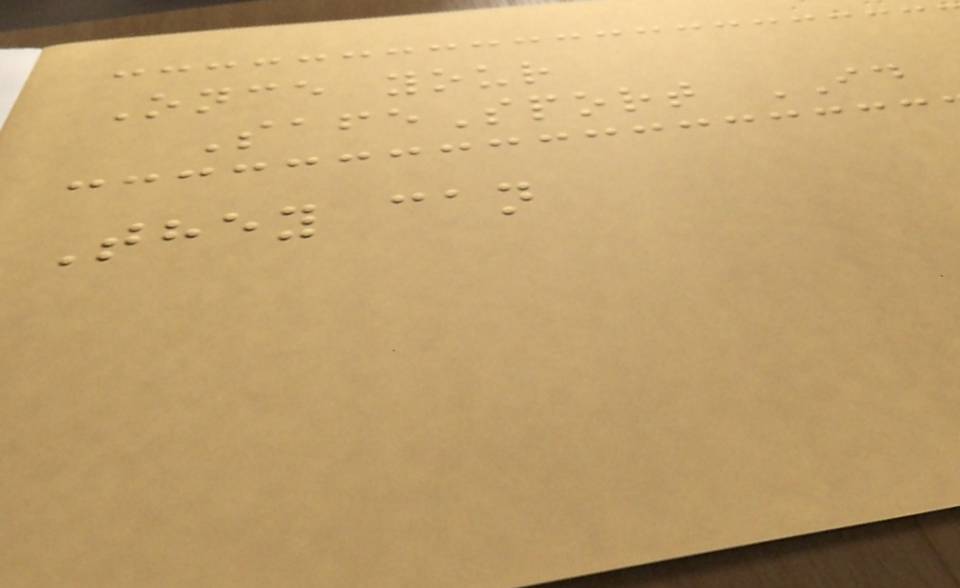Once your
SafeSport ID
They can
